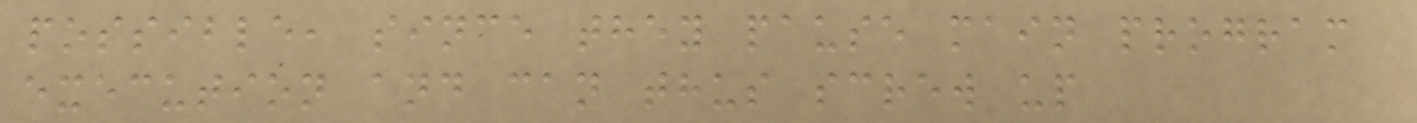possible, since they pause main program
execution and can thus screw up
